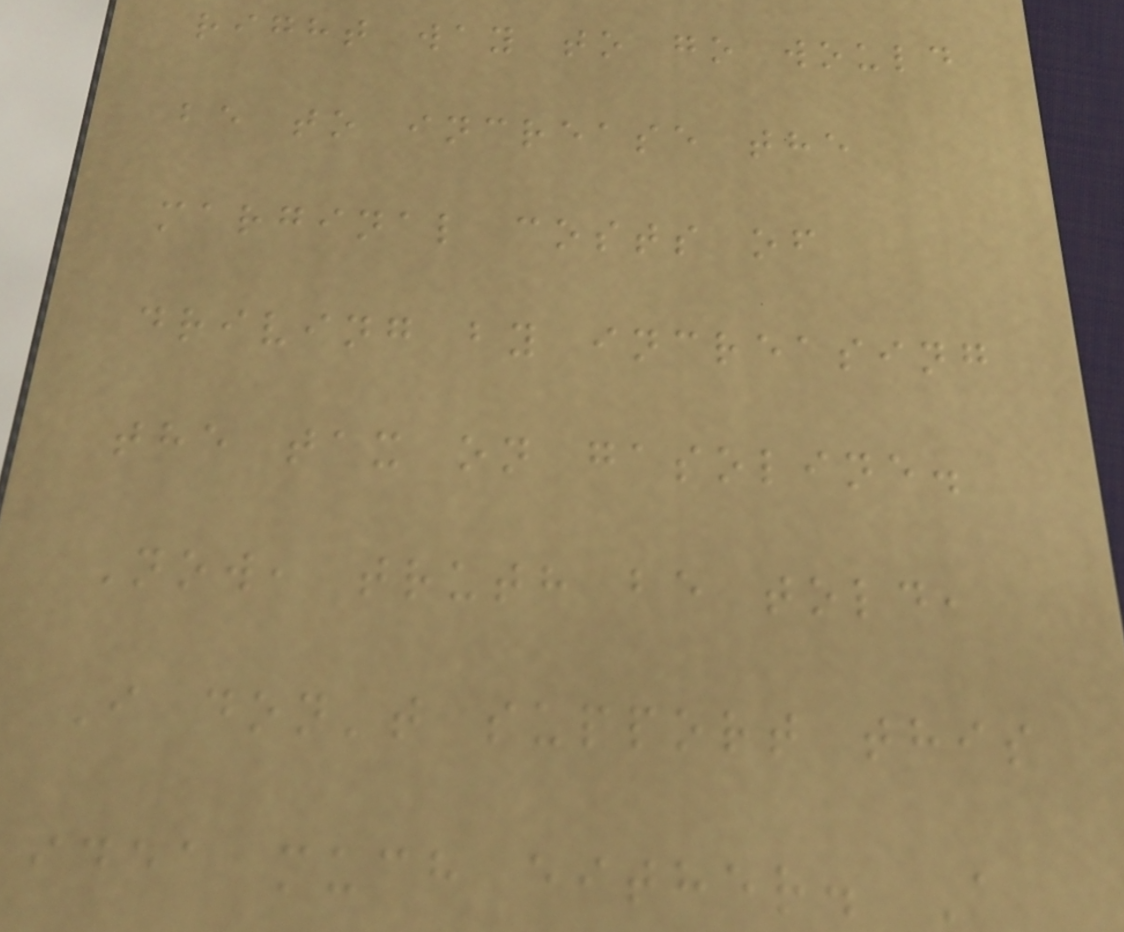right way to go would
be to increase the
marginal costs of
driving by increasing
the tax on gasoline.
Now, truth be told,
I don't support this
idea much either. A
